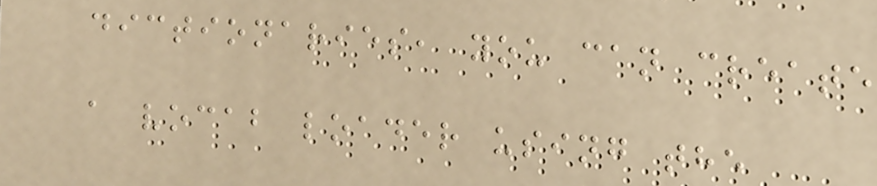dictionaries, you can create
a vocab loader using the
